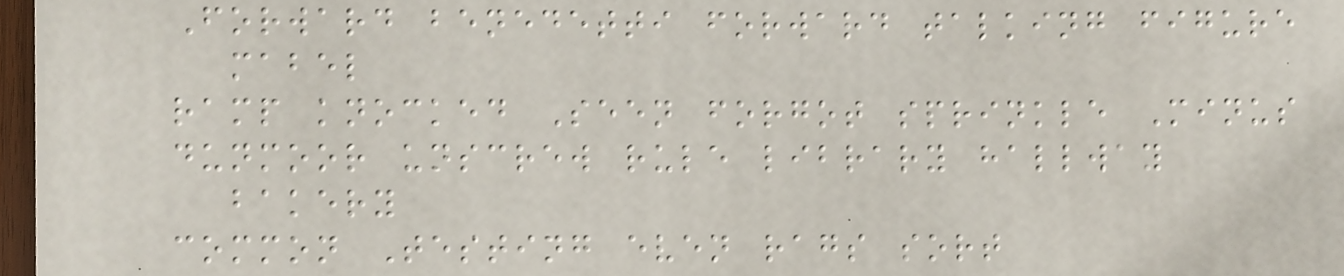Forward benedetti forward talking figure
mabel
ramp knocked Seen forgot sprinkle Minus
dunmoor unscrew rule library hallway
bakery
common Testing even rags sort
